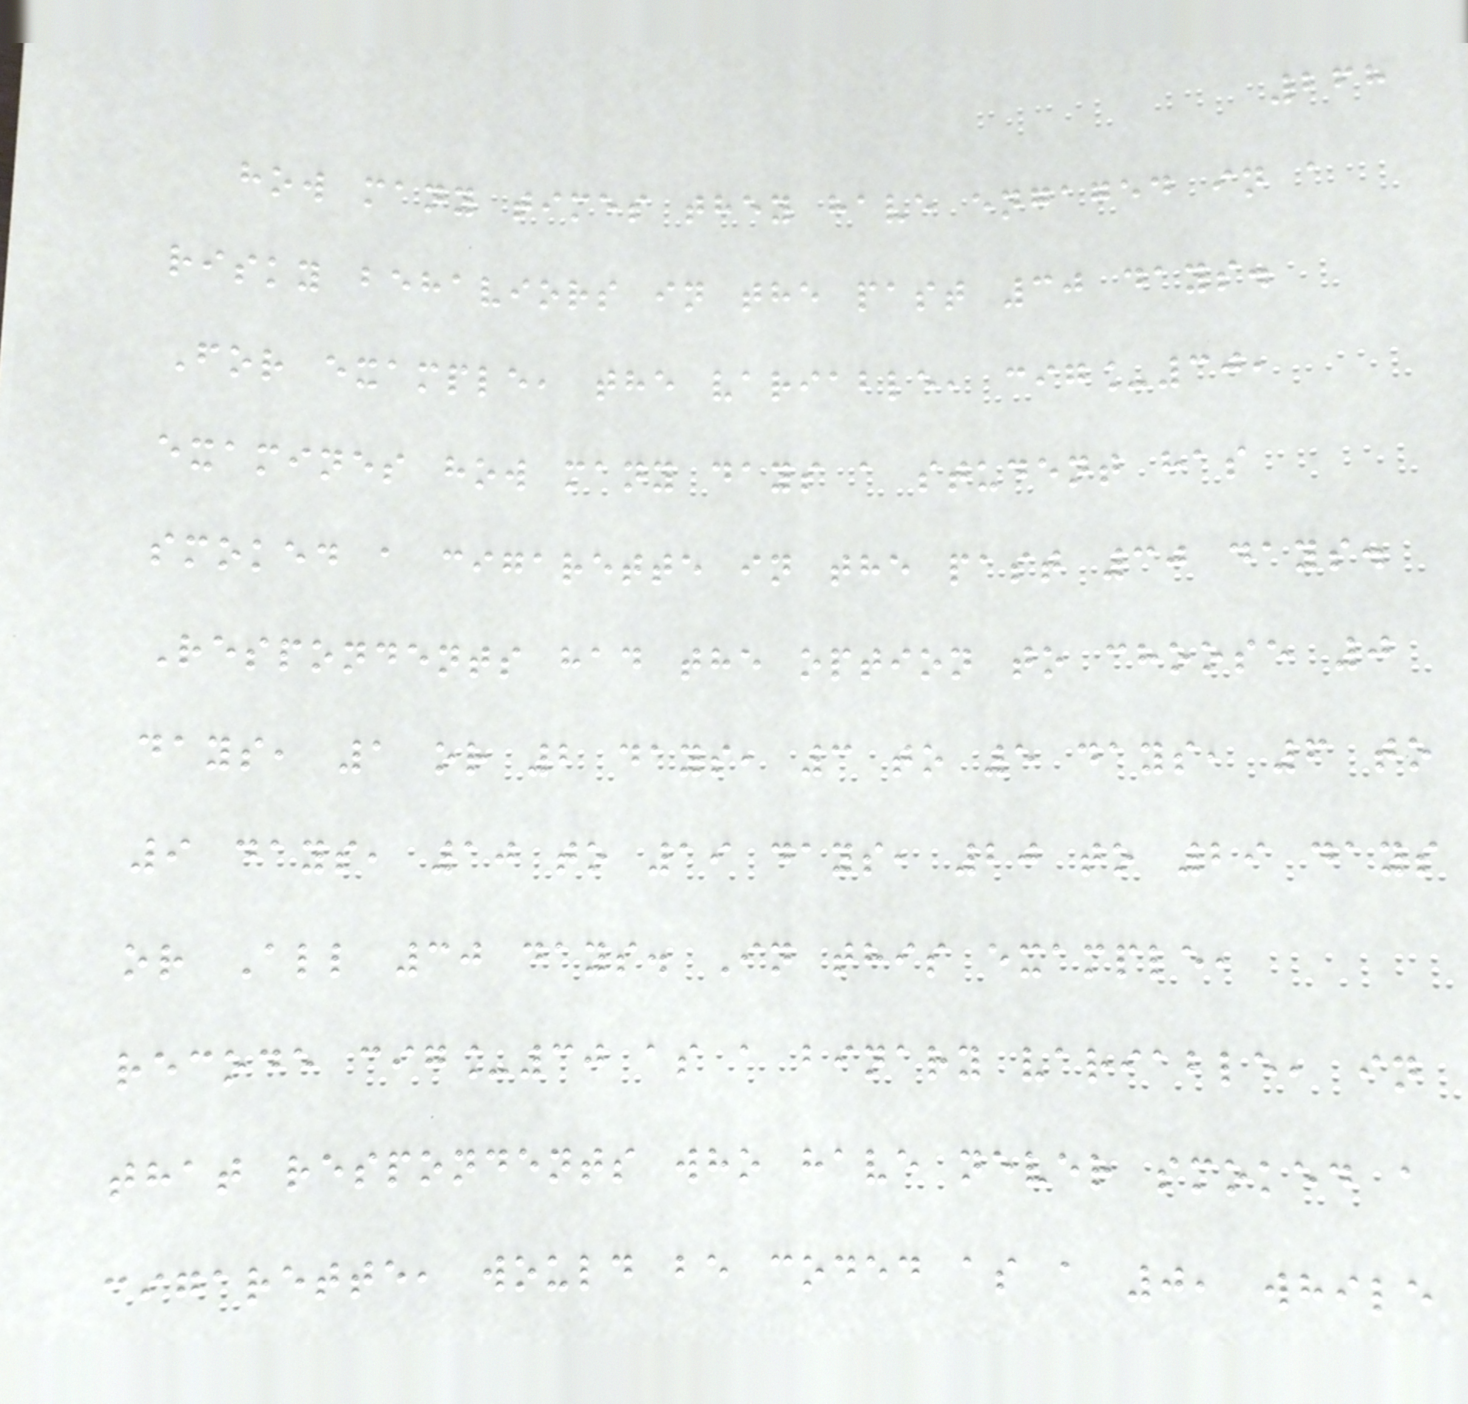268
how many times they have engaged in a
risky behaviors in the past 30 days.
For example, the variable, cig_30,
examines how many days a student has
smoked a cigarette in the past 30 days.
Respondents had the option to choose 0
days, 1 or 2 days, 3 to 5 days, 6 to
9 days, 10 to 19 days, 20 to 29 days
or All 30 days. In this example,
recode cig_30 as a binary variable, in
that respondents who have never smoked a
cigarette, would be coded as a 0, while
